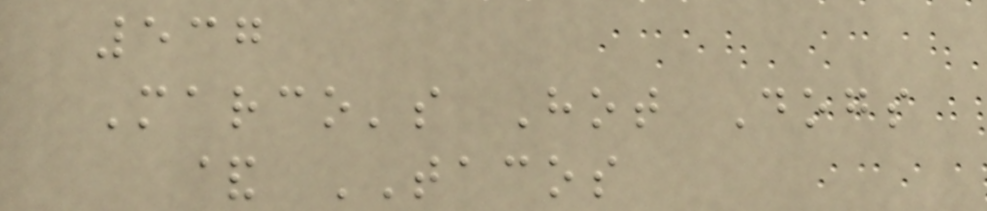537
Marco's Hot Dogs
& TACOS
